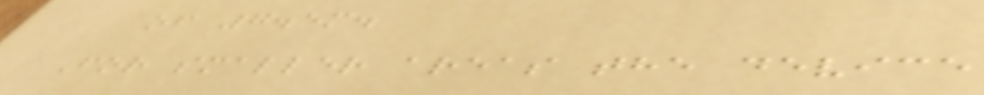of 7.5m.
For smaller areas the device
